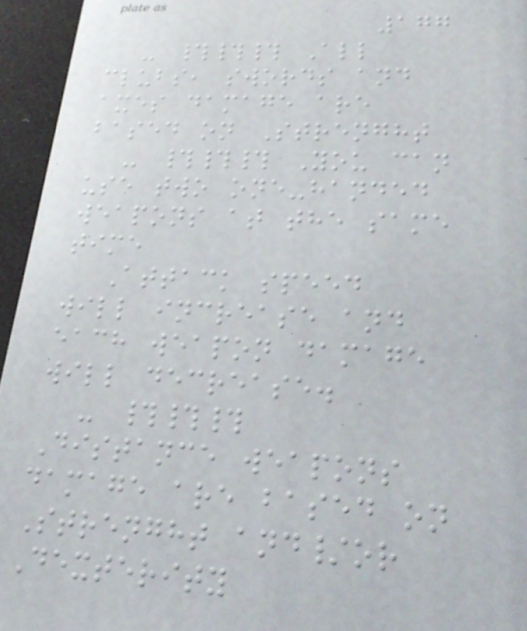177
- ### All
clubs, swords and
axes damage are
based on Strenght
- ### You can
use two one-handed
weapons at the same
time
Attack speed
will increase and
each weapon damage
will decrease.
- ###
Distance weapons
damage are based on
Strenght and/or
Dexterity
